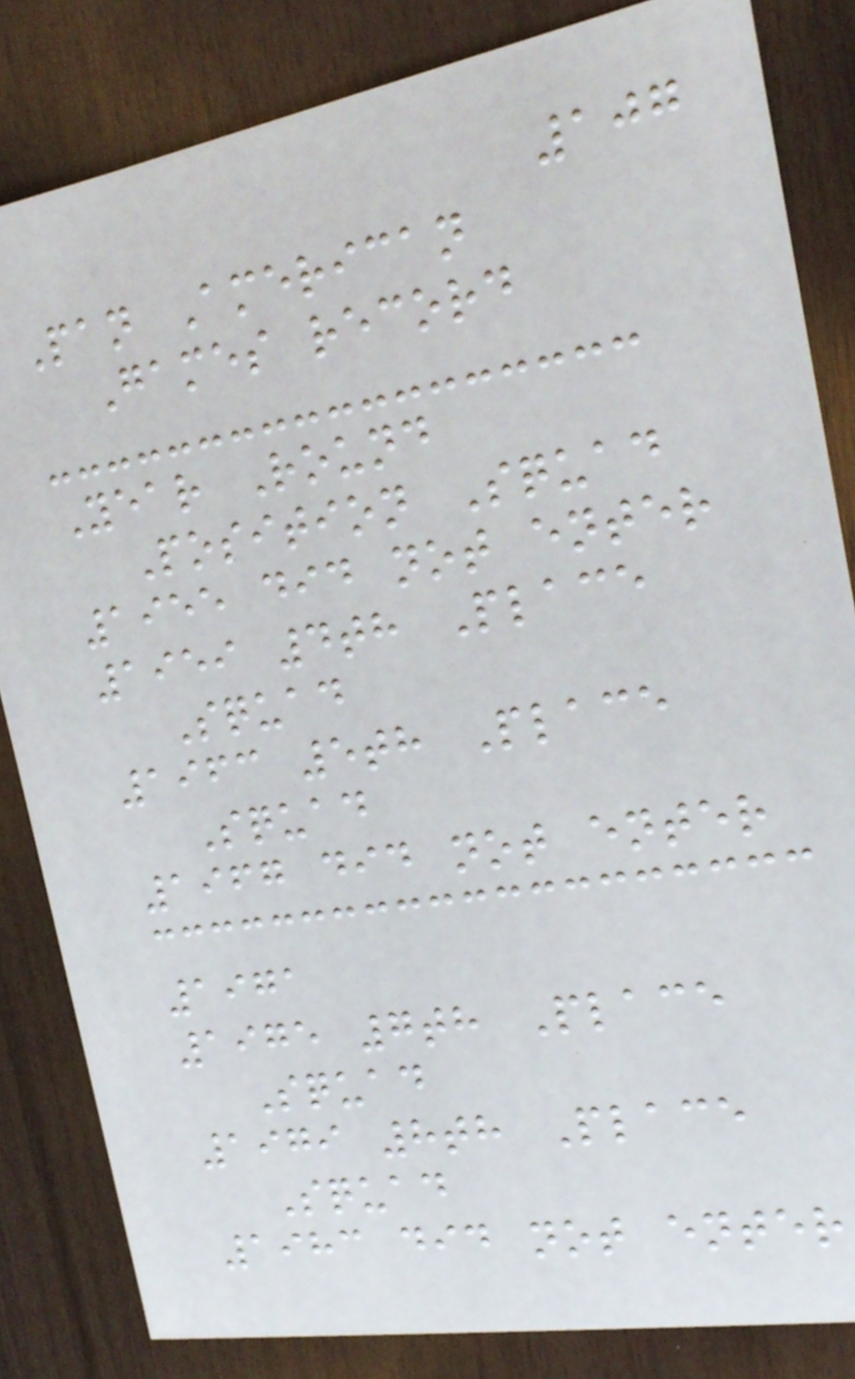107
Pan American
Games record
Year Round
Position Squad
1955 did not enter
1959 4th Place
Squad
1963 5th Place
Squad
1967 did not enter
1971
1975 7th Place
Squad
1979 8th Place
Squad
1983 did not enter
